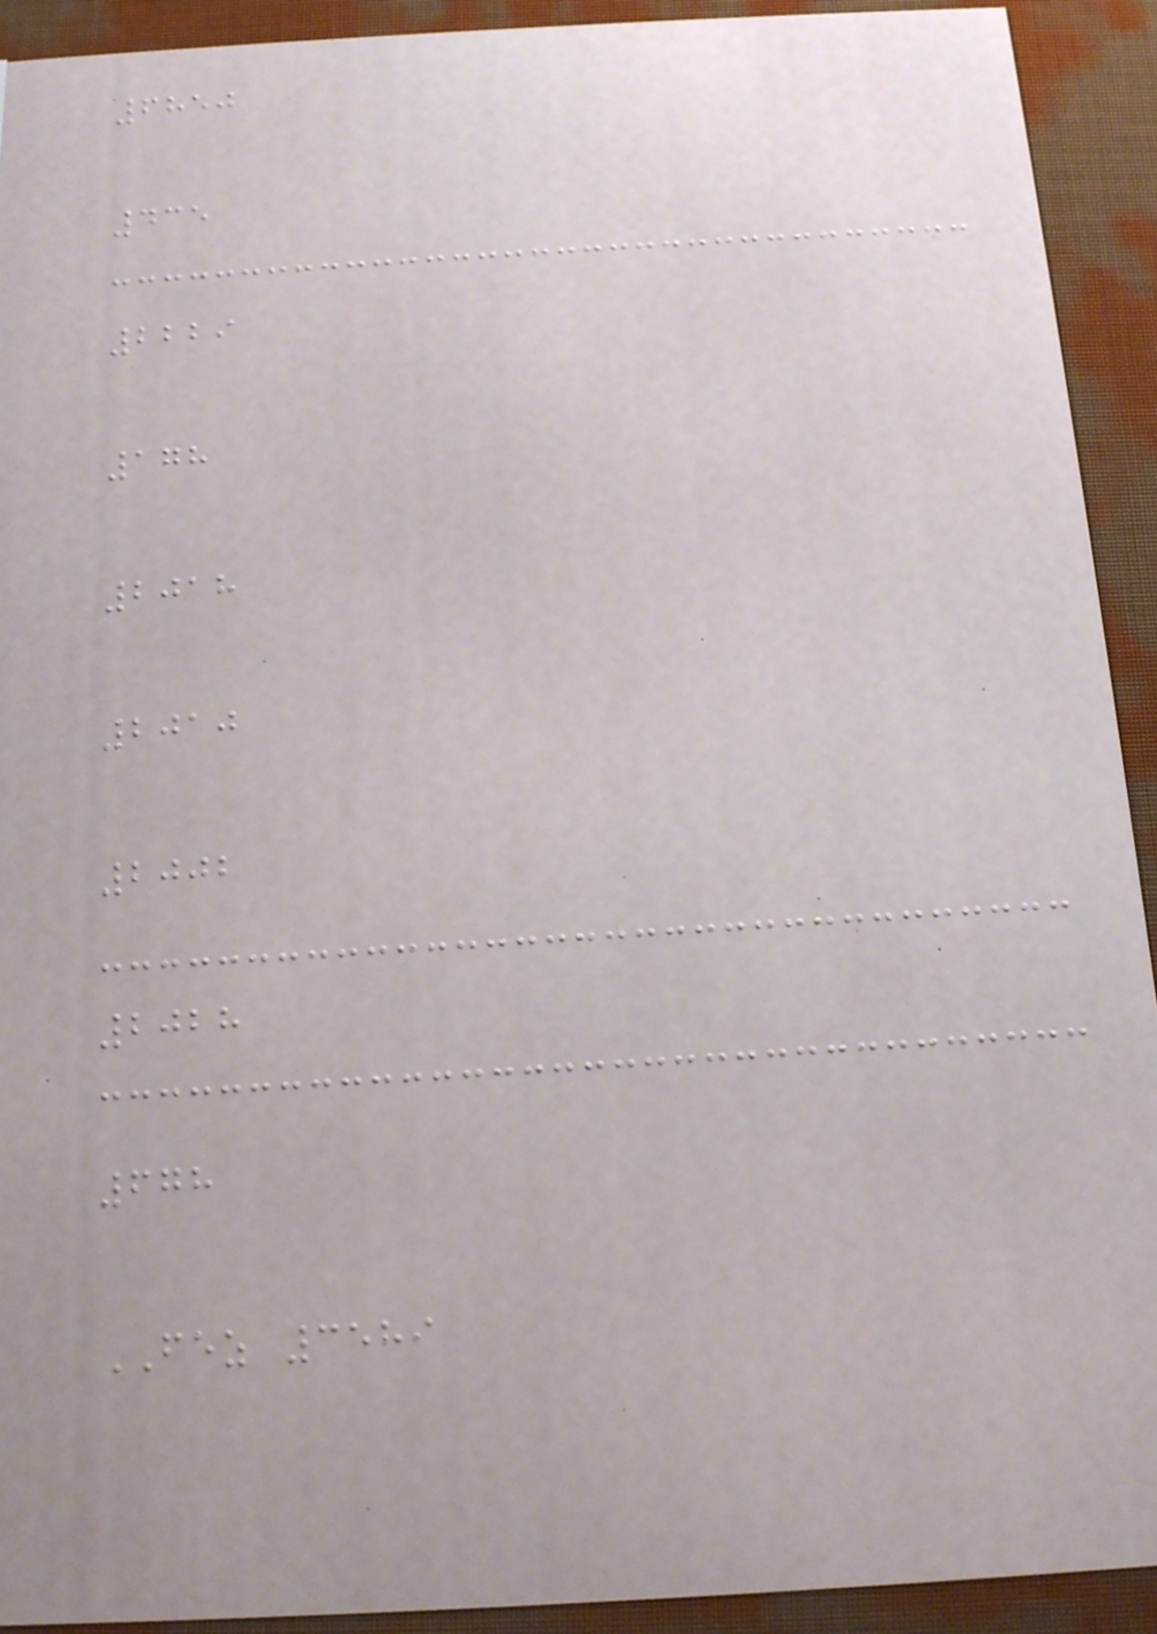6850
435
2229
178
2018
2010
2002
2028
678
FEZ 3589
